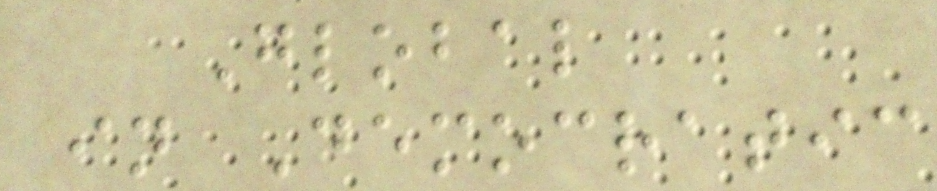Global
in Democratic
